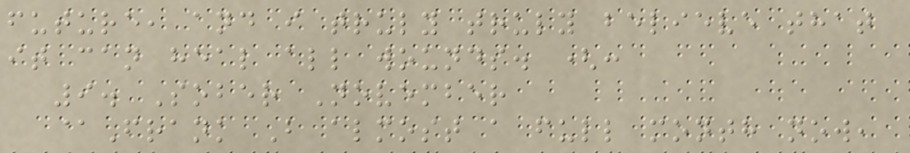future, and i truly truly believe that
it can heal all wounds. (:
9. Sober November
@Frank B almost a full month now,
